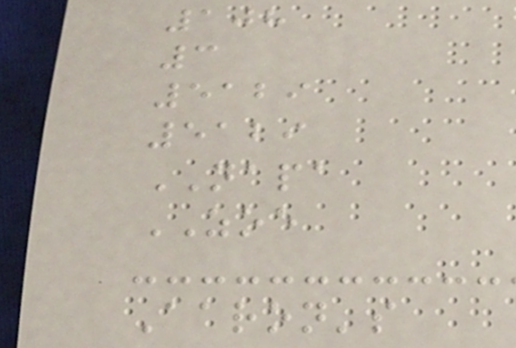108
3
5129
5129
NAPA
ZOE
Aaron's
